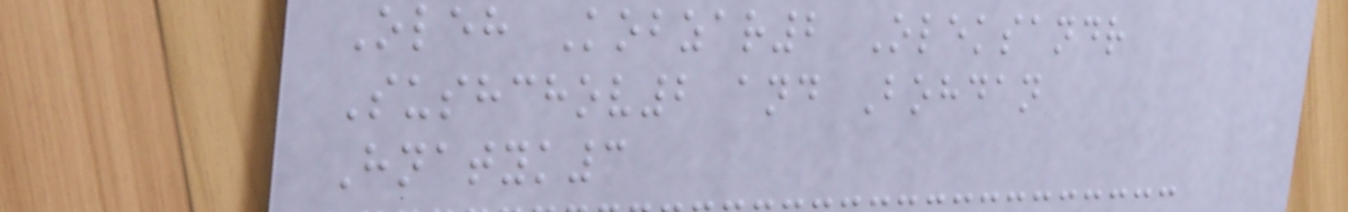Oleh Kobzar2 Oleksandr
Sushchov2 and Bohdan
Hnatyk3
